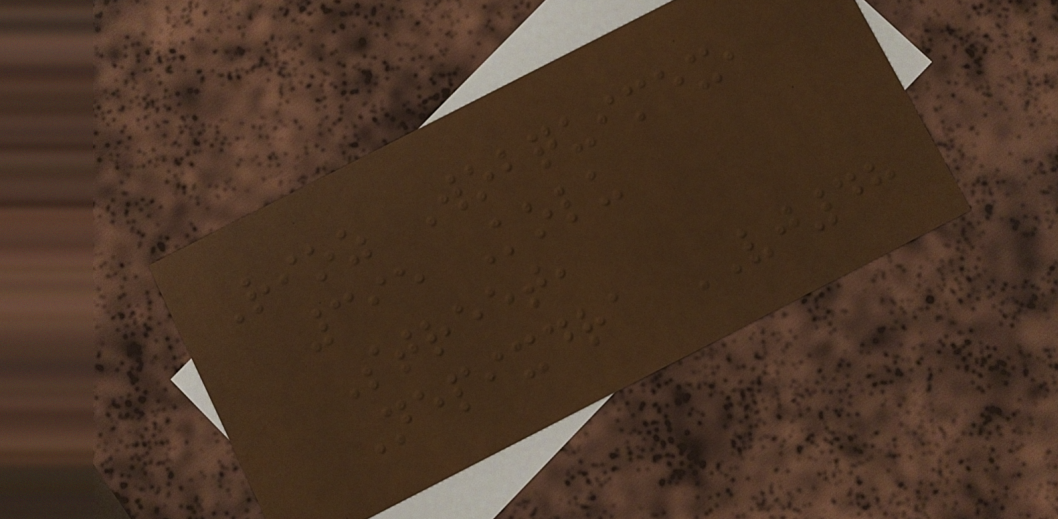Rioz Wobquimex,
395 Kolu
Street,
Nepixdra VJ48
